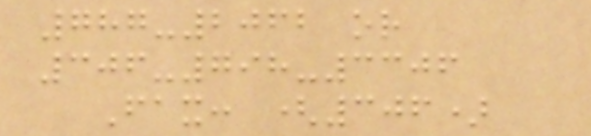787-2062 or
306-798-3306
Fax: (306)
